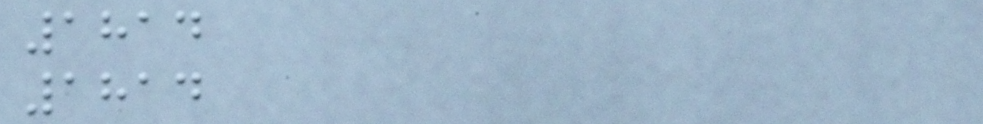1814
1814
